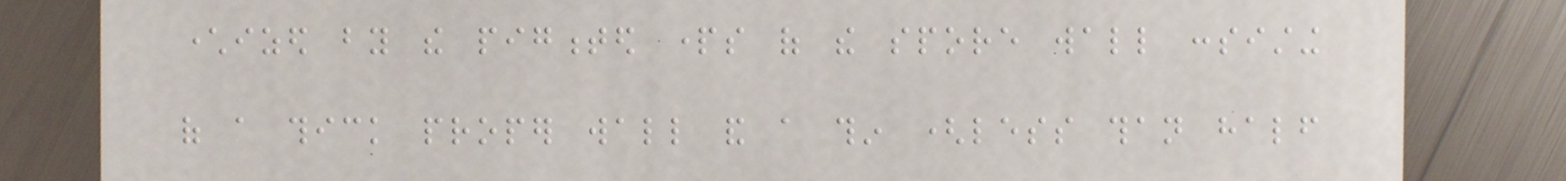characterized by the pigmented parts of the spore wall consisting
of a thick proper wall and a thin (less than half
